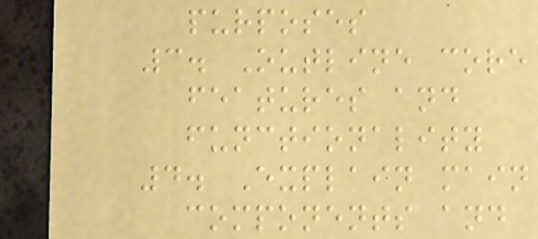purposes
3. Outline core
features and
functionality
4. Explain main
components and
